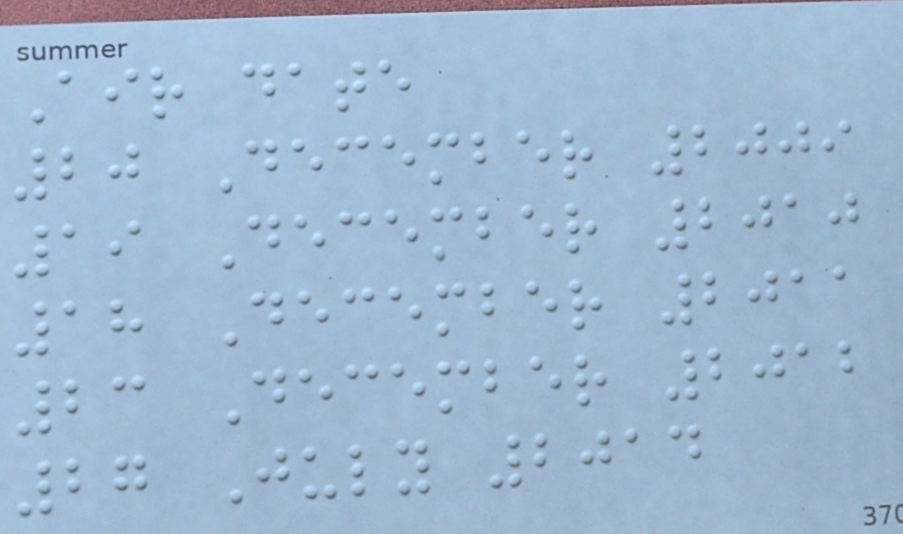Air date
20 December 2009
19 December 2010
18 December 2011
23 December 2012
27 July 2014
